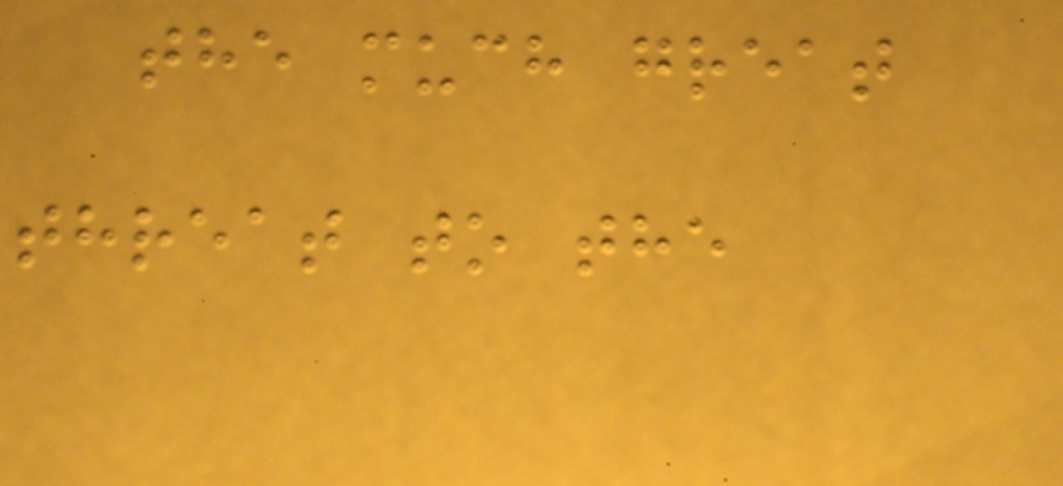the much great
threat to the
